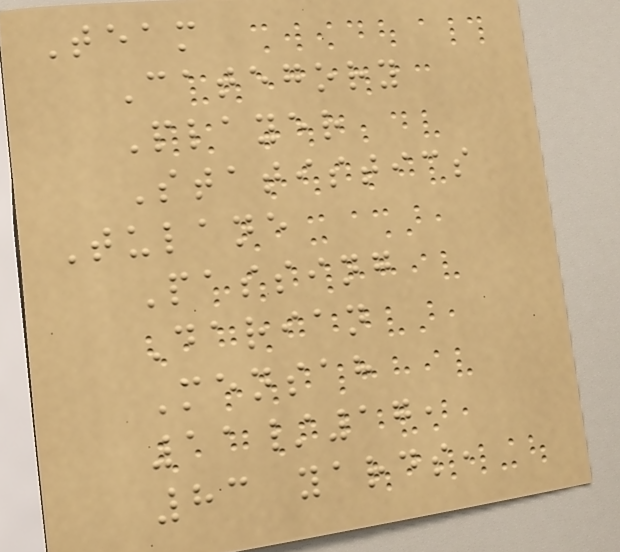Team
Category
Player
Statistics
Tulane
Passing
Darian
Mensah
11/17,
83 yards,
